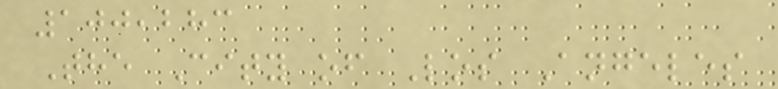100,283
The City of Los Angeles
